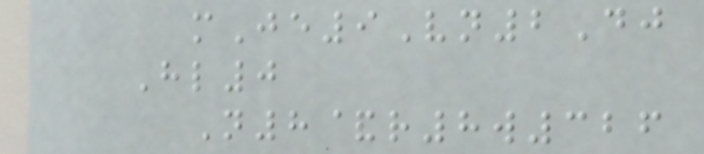mJe9Vn2Dj
Hl0
N8&r8w326
